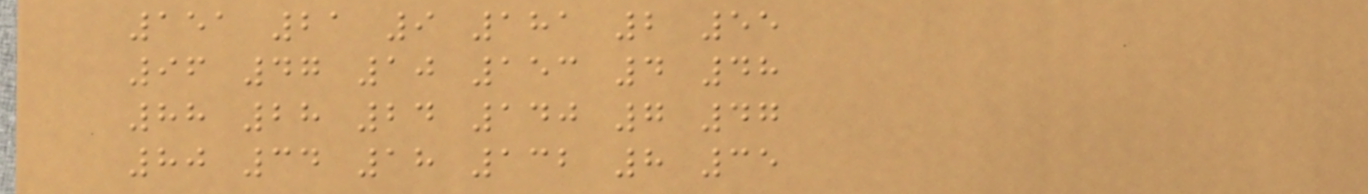151 21 9 181 2 55
96 47 10 153 4 48
88 28 24 140 7 47
80 34 18 132 8 35
